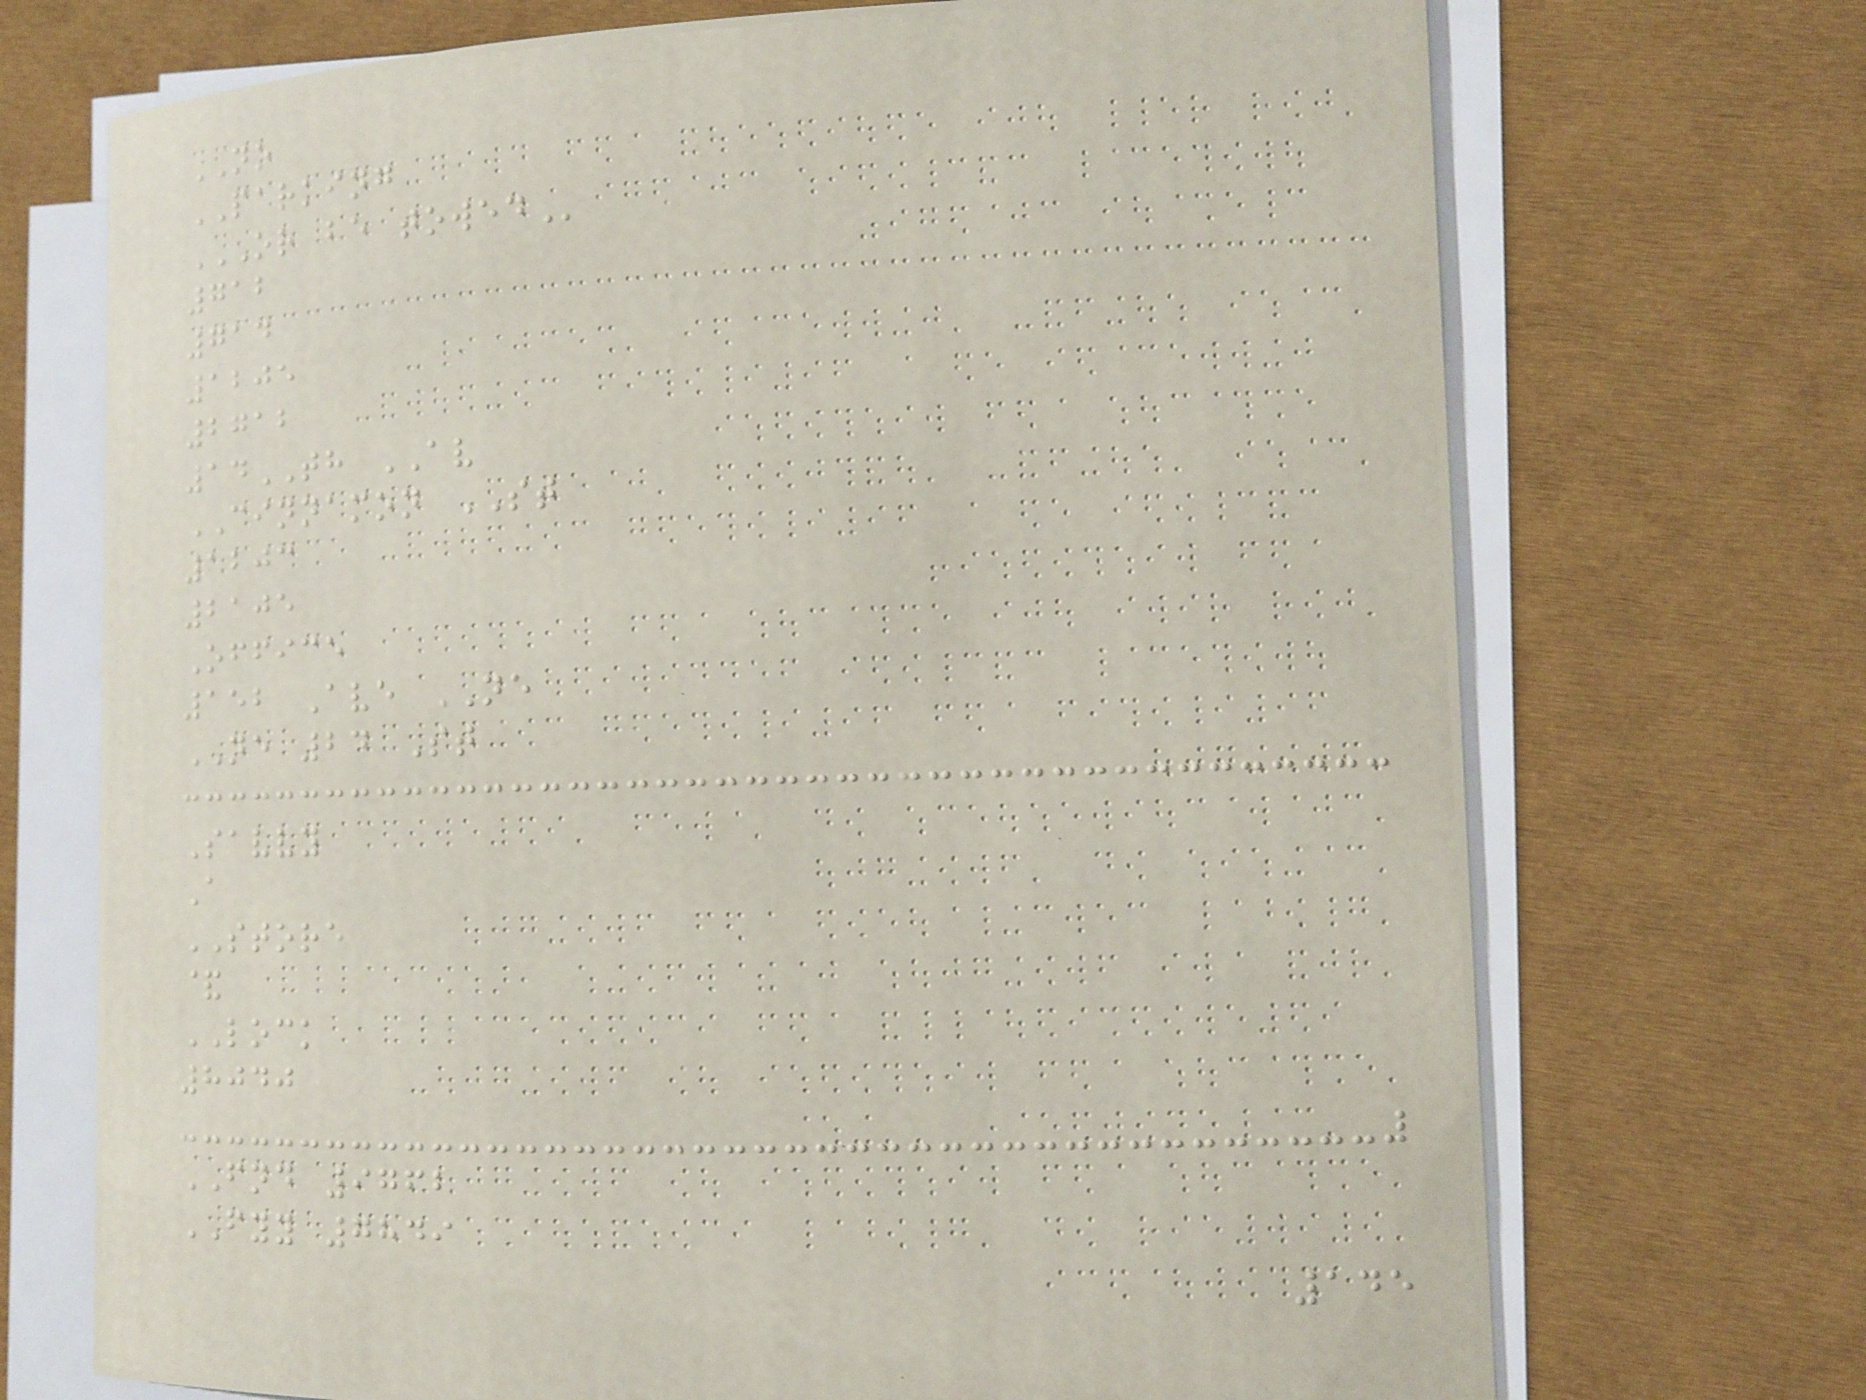NO
PARKING
OR BE TOWED
712
714
1205
2712
14TH AV
CINNAMON ST
1203
2105
Office
152 Ave NE
NE 24 St
Savvy
A
STORE
&
LOCK
8040
FND 9762
FYY 7849
145
